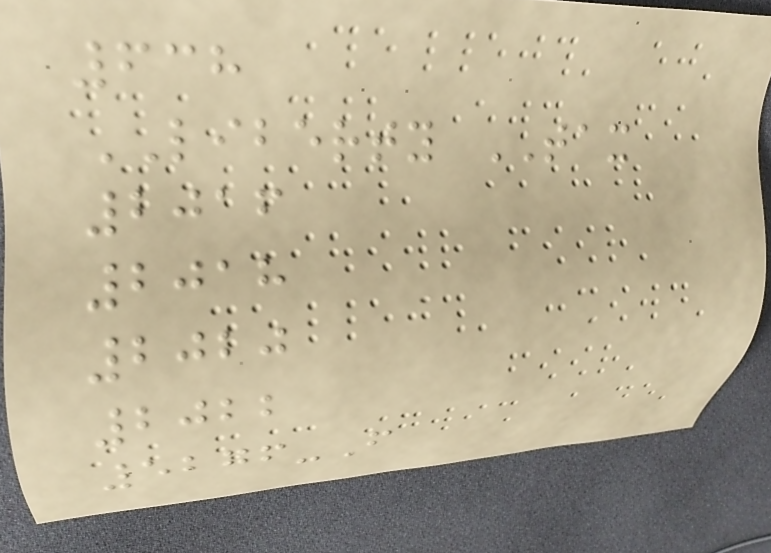638
LIBERTY TAX
2016
2018
2020
2022
5276-F
